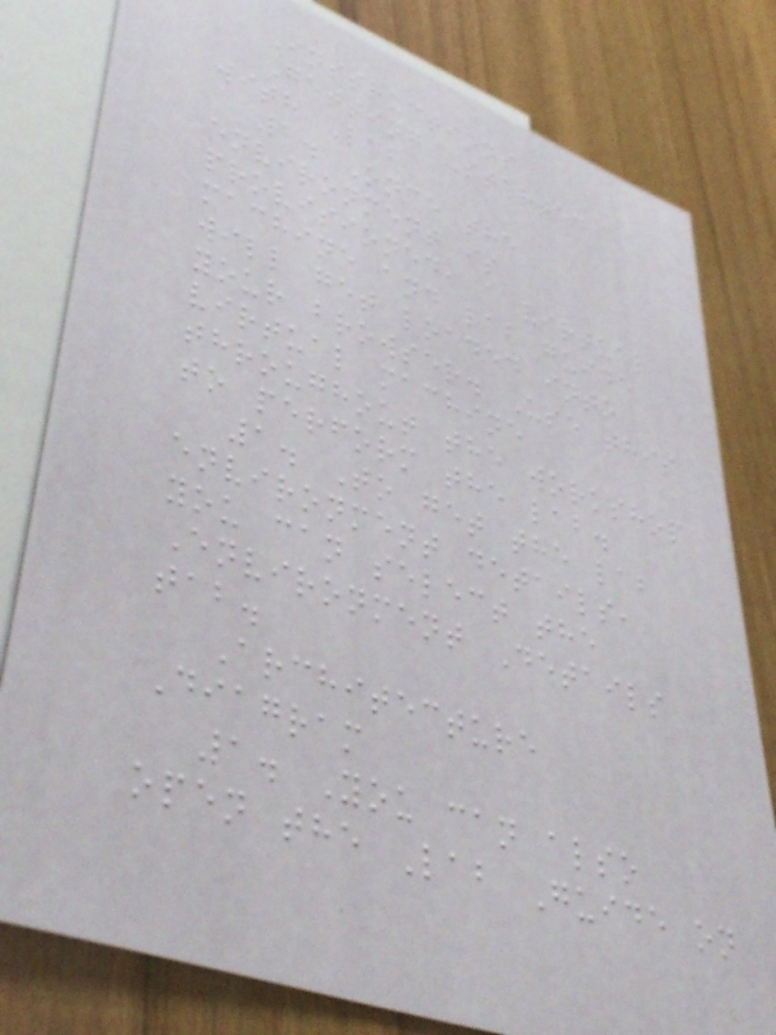Instructions
Getting Started
with Lab
1. Once the
environment is
provisioned, a virtual
machine and lab guide
will get loaded into
your browser. Use this
virtual machine
throughout the workshop
to perform the lab.
1. To get the lab
environment details,
you can select the
Environment Details
tab.
Architecture
Diagram
1. You can also
open the Lab Guide on
